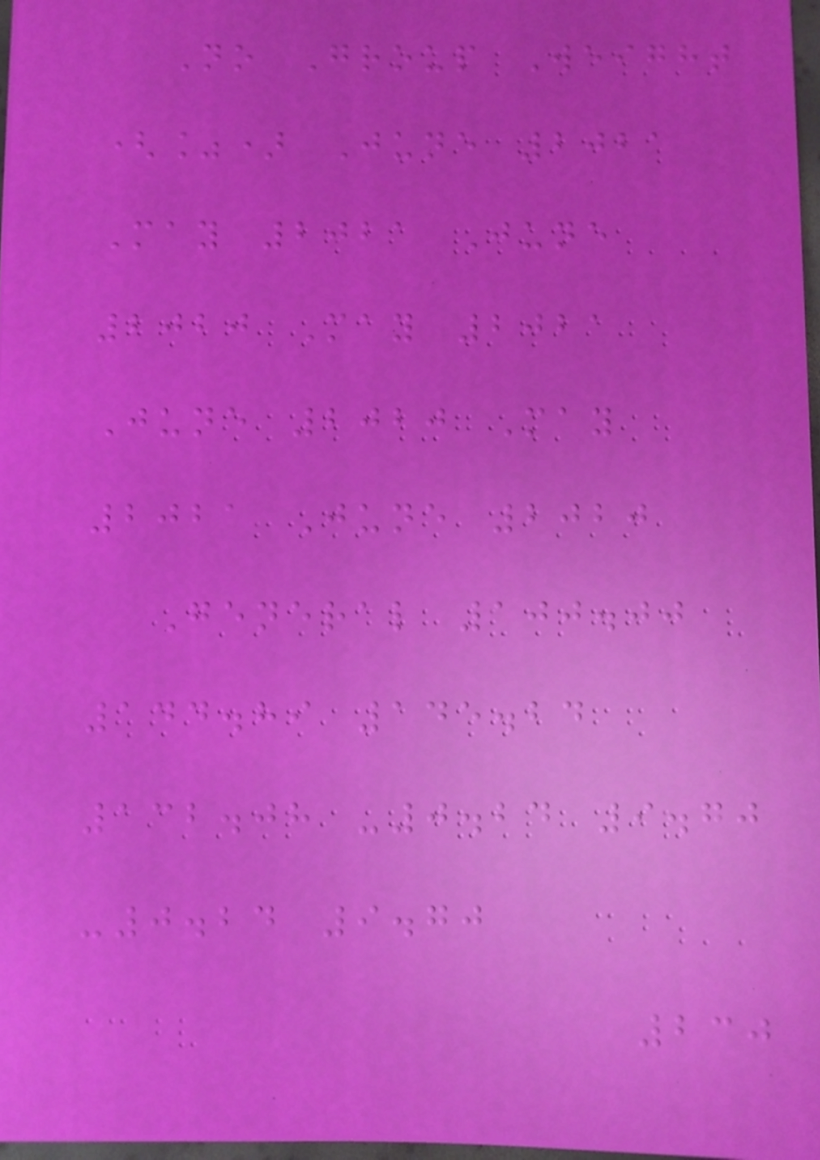No Group Weight
(%) June 2021
May 2021 June
2020 May 2021
June 2020 May
2021 June 2020
General 100.00
144.89 145.24
132.08 -0.24 9.70
-0.24 9.70
230
